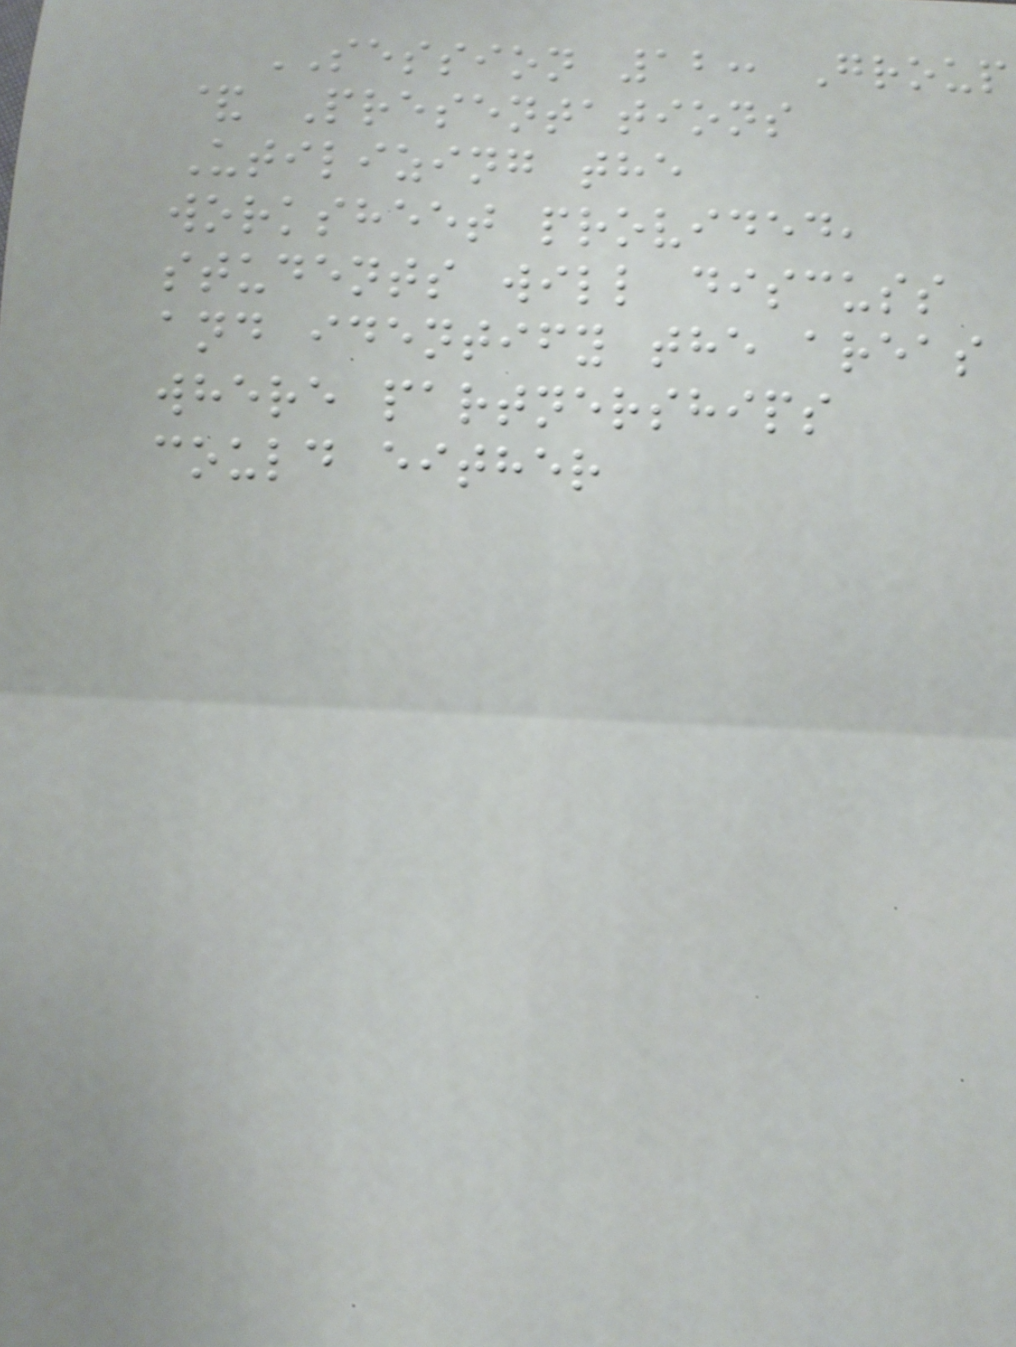SESSION 12: Group
& Presentations
Utilizing the
worksheet provided,
students will discuss
and identify the areas
where partnerships
could either
